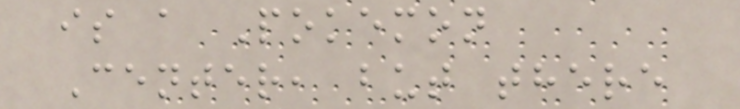is a Pokemon
Center, but there
